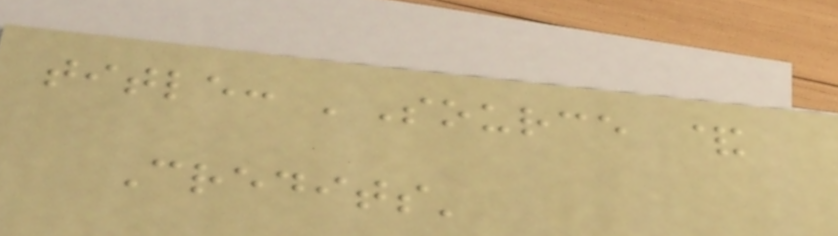title: 'Source &
Credits'
